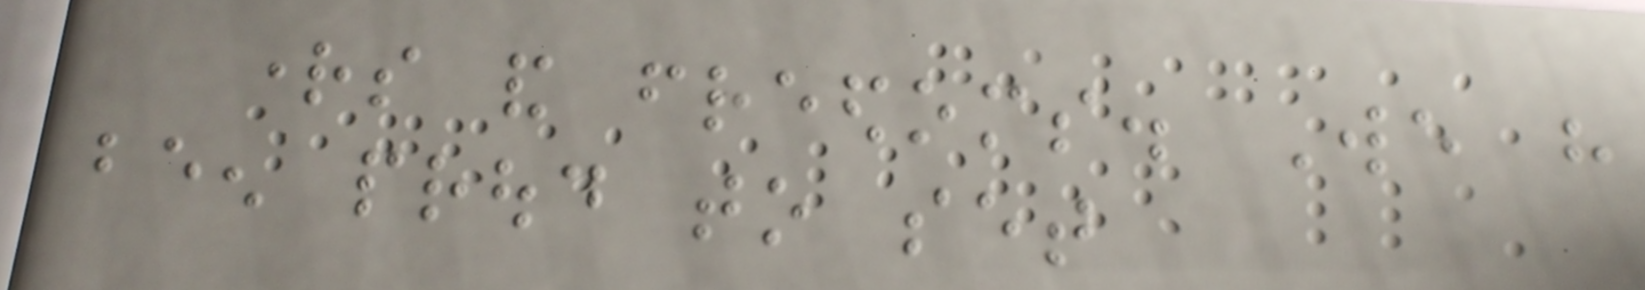rights and freedoms. We have
been proud to set
